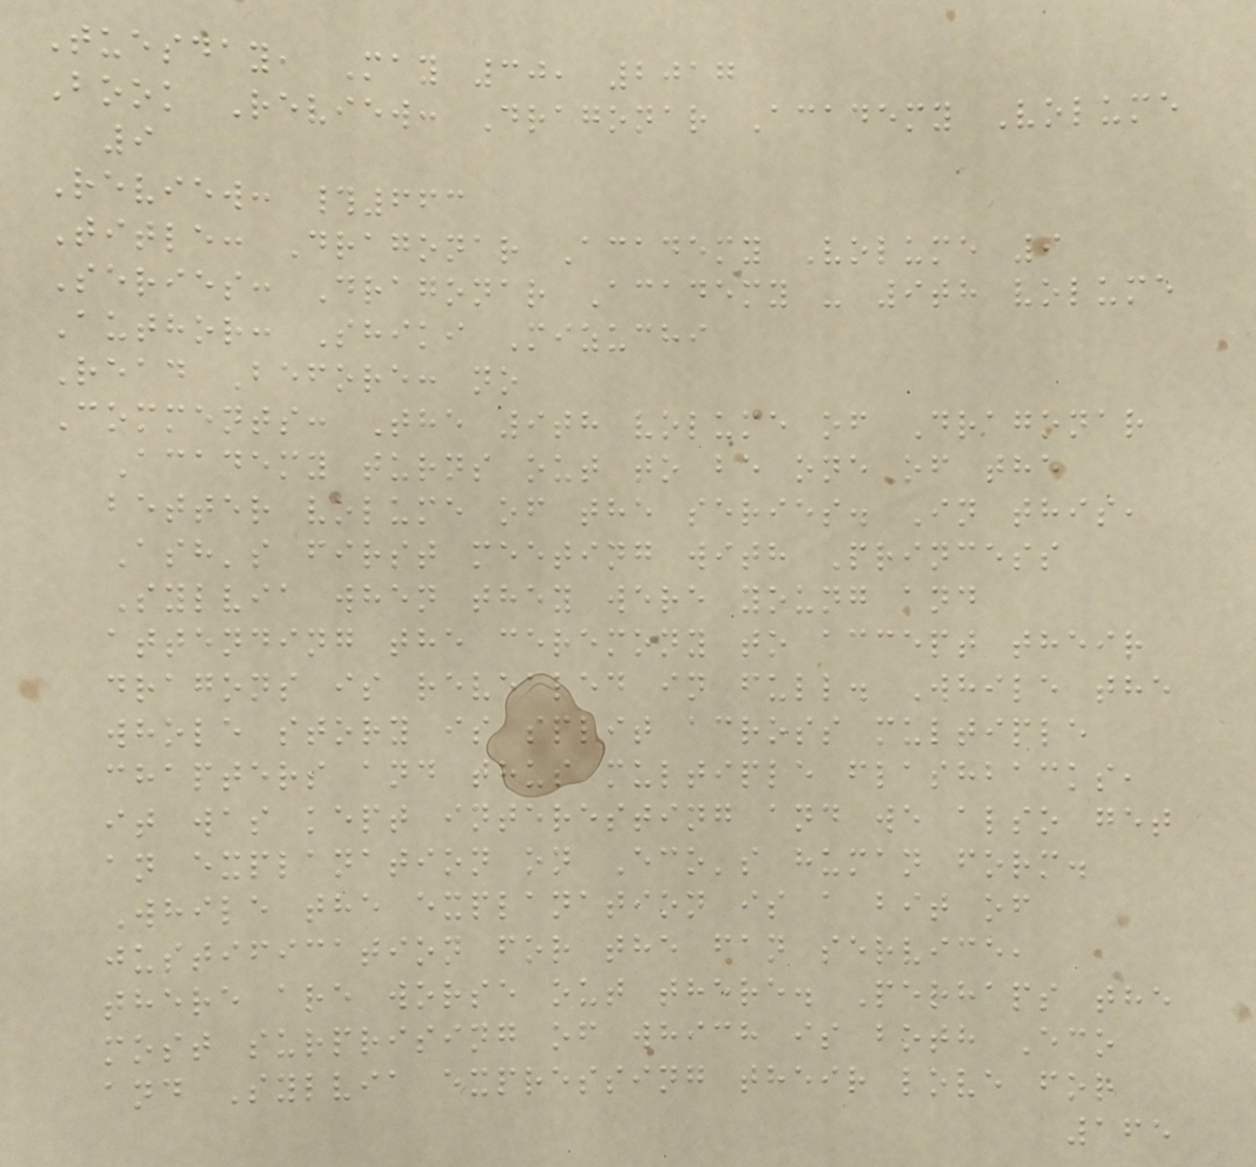Tuesday, May 30, 2017
Book Review: Dragonar Academy Volume
9
Review: #663
Title: Dragonar Academy Volume 9
Series: Dragonar Academy - 9th volume
Author: Shiki Mizuchi
Read Before: no
Comments: The 9th volume of Dragonar
Academy turns out to be one of the
better volume of the series. In this,
Ash's first meeting with Princess
Sylvia when they were young and
attending the ceremony to accept their
dragons is revealed in full. While the
whole story is split across multiple
chapters and thus multiple flashbacks,
it was kept interesting and we also get
an explanation on Eco's human form.
While the explanation is a bit of
justification for the fan service,
there are worse out there. Perhaps the
most surprising of which is both Eco
and Sylvia expressing their love for
165
